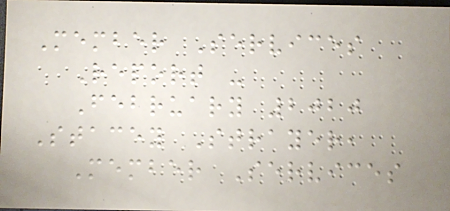Member Services
Report -
February 2020
Stacey Strayer,
Member Services
